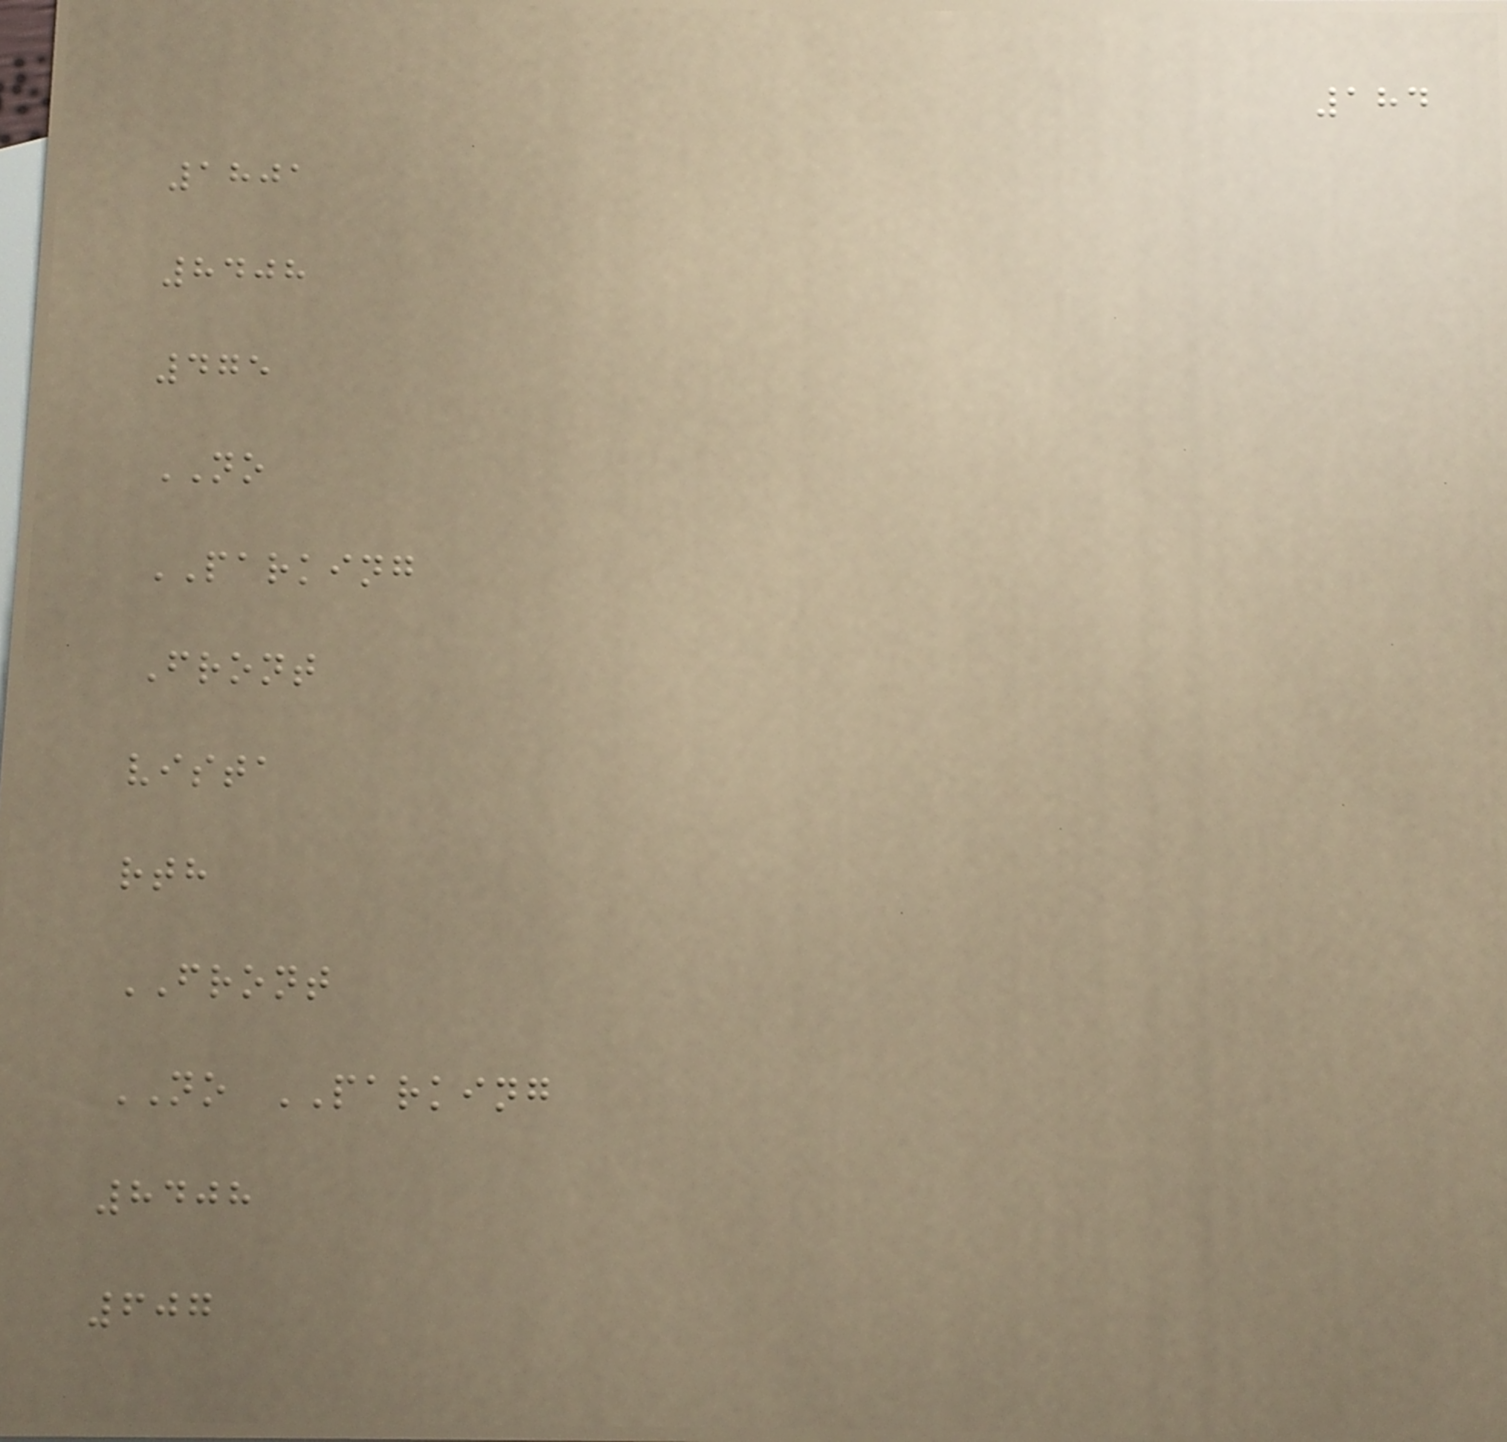184
1801
8408
475
NO
PARKING
Front
vista
rth
FRONT
NO PARKING
8408
607
